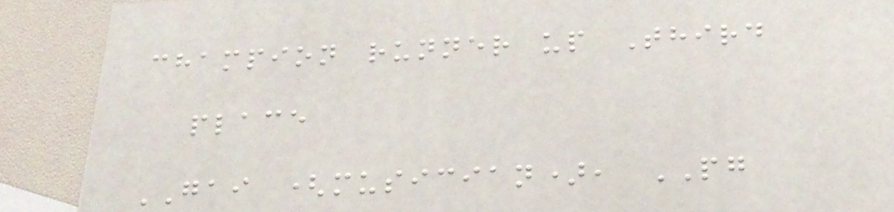champion runner up Third
place
GAI (musician), PG
